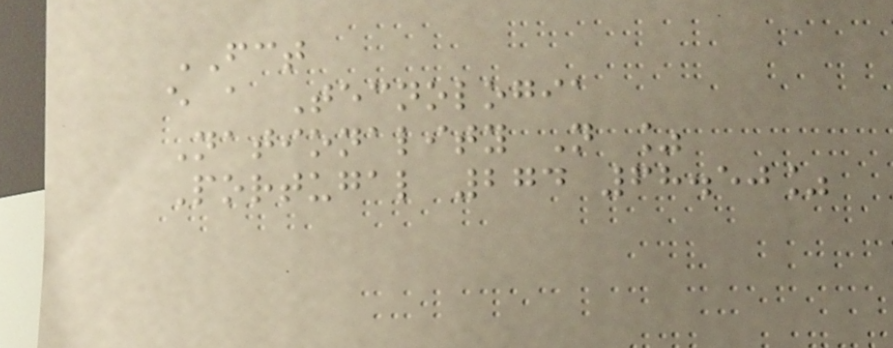FCT
e a Tecnologia
Nationality N %
Portugal 274 68.50%
